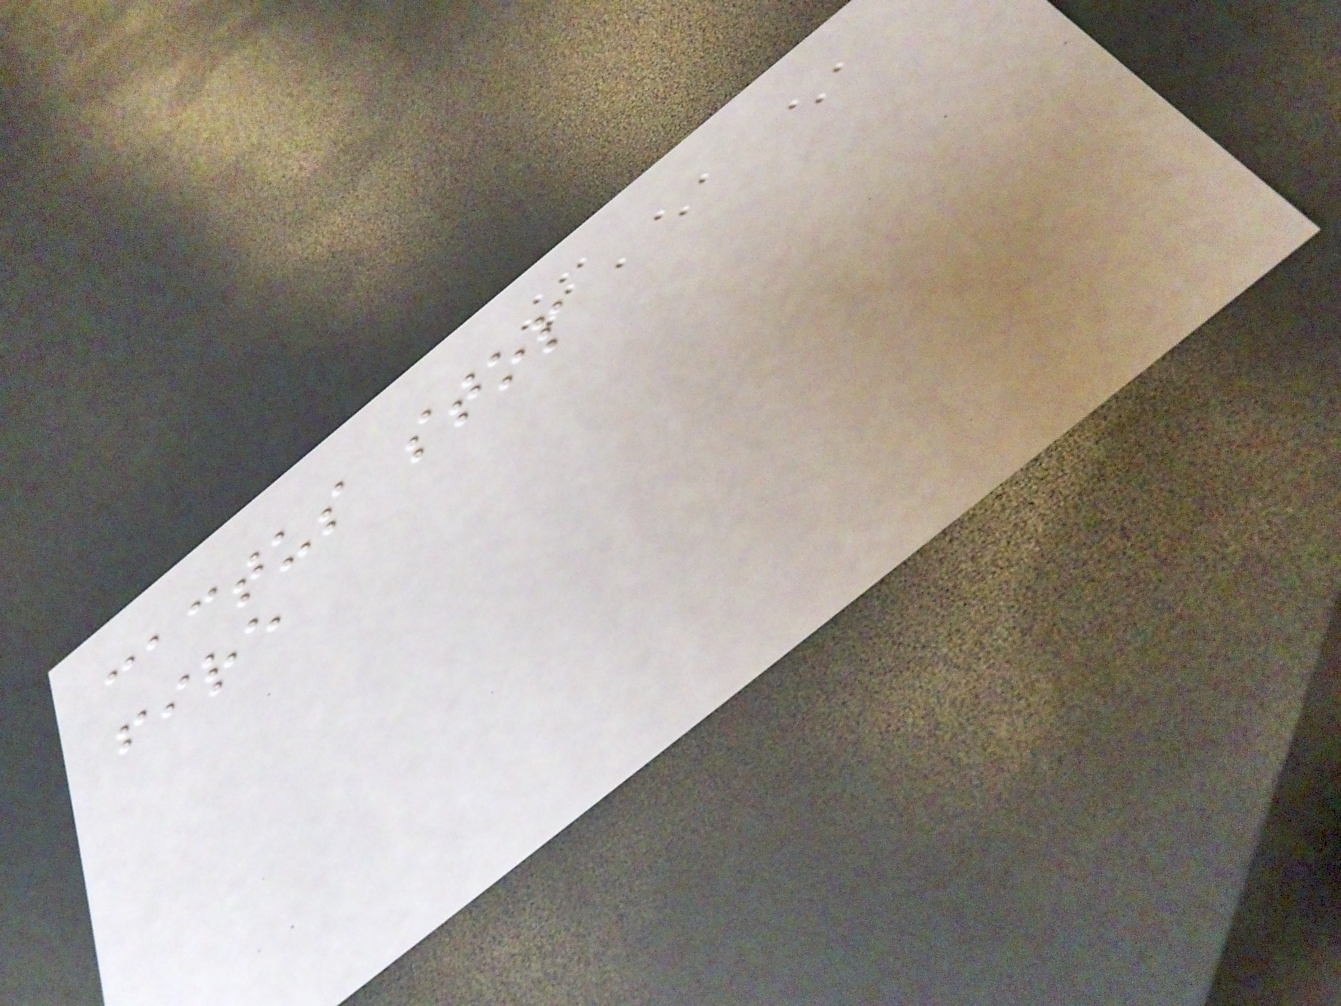cactus stop
fire
